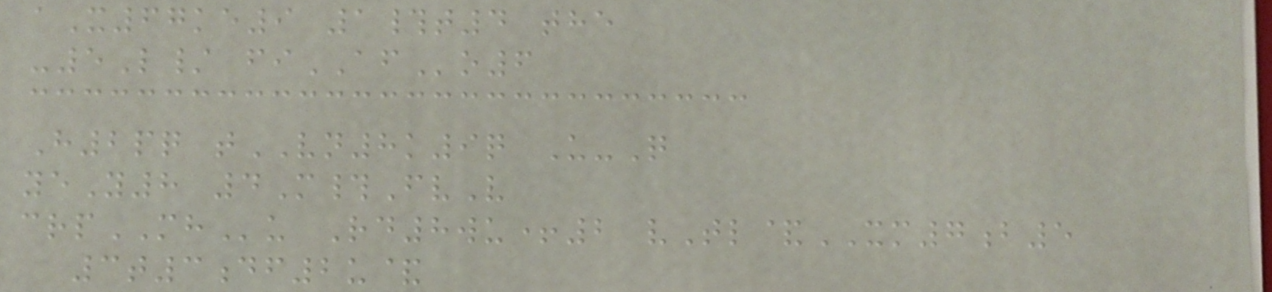aX67ke9 1#t4 the
-5L/ fiAFo6
H2pq tVN8k9q U-Q
yeY8 4M#FvV
crpMHu Rd8wu+2 vTl&XM7b5
3t3df2u&
